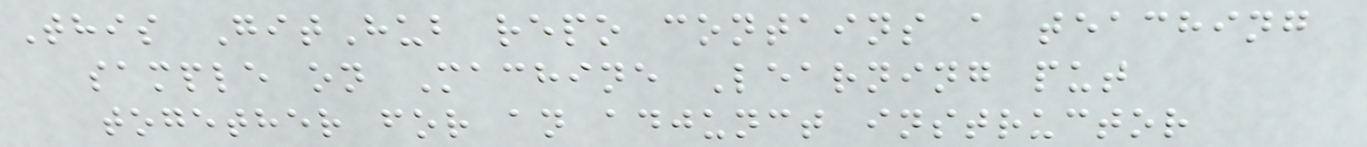This GitHub repo contains a teaching
sample on Machine Learning put
together for an adjunct instructor
